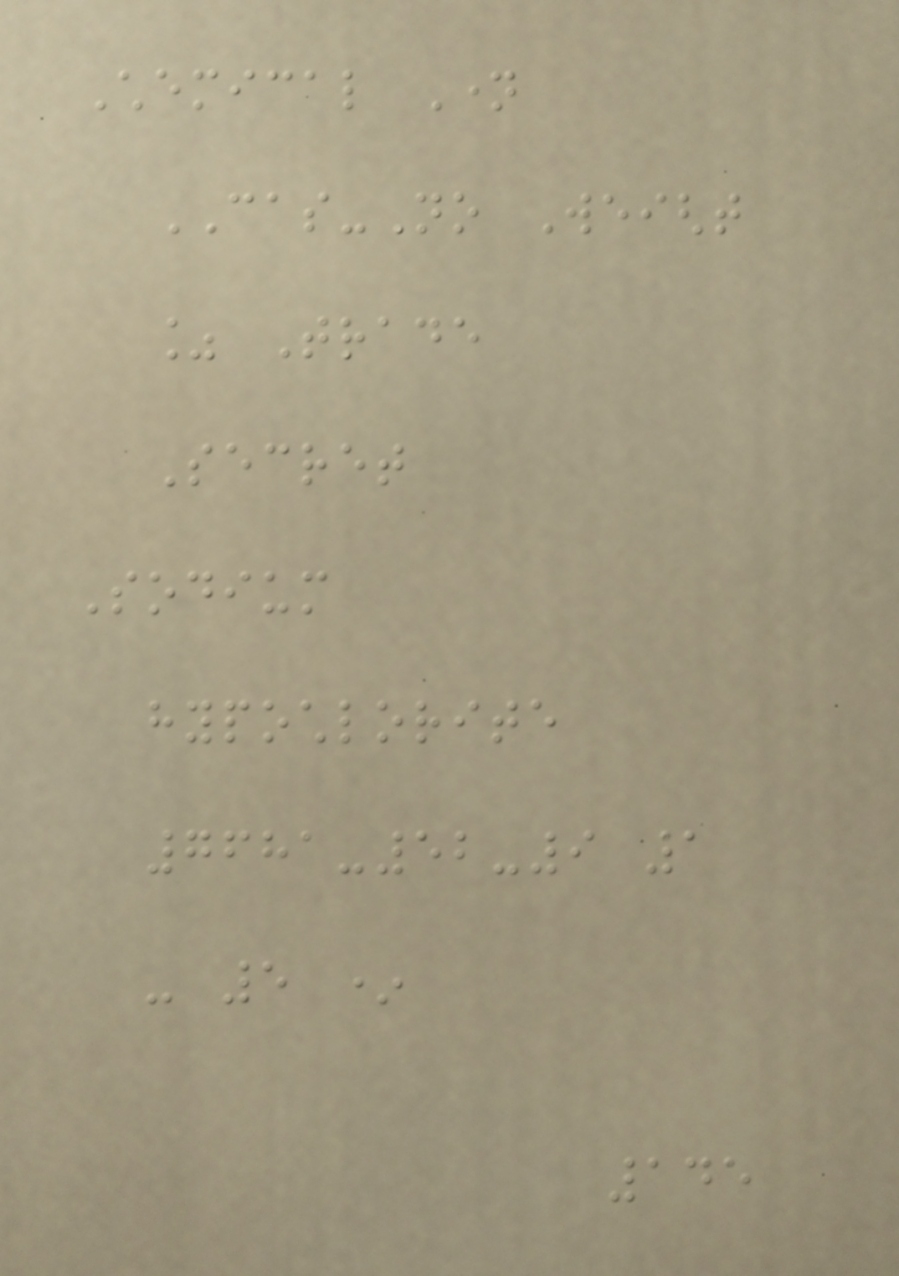Chemical Name
CAS-No Weight
% Trade
Secret
Sodium
hypochlorite
7681-52-9 1
- 5 *
145
